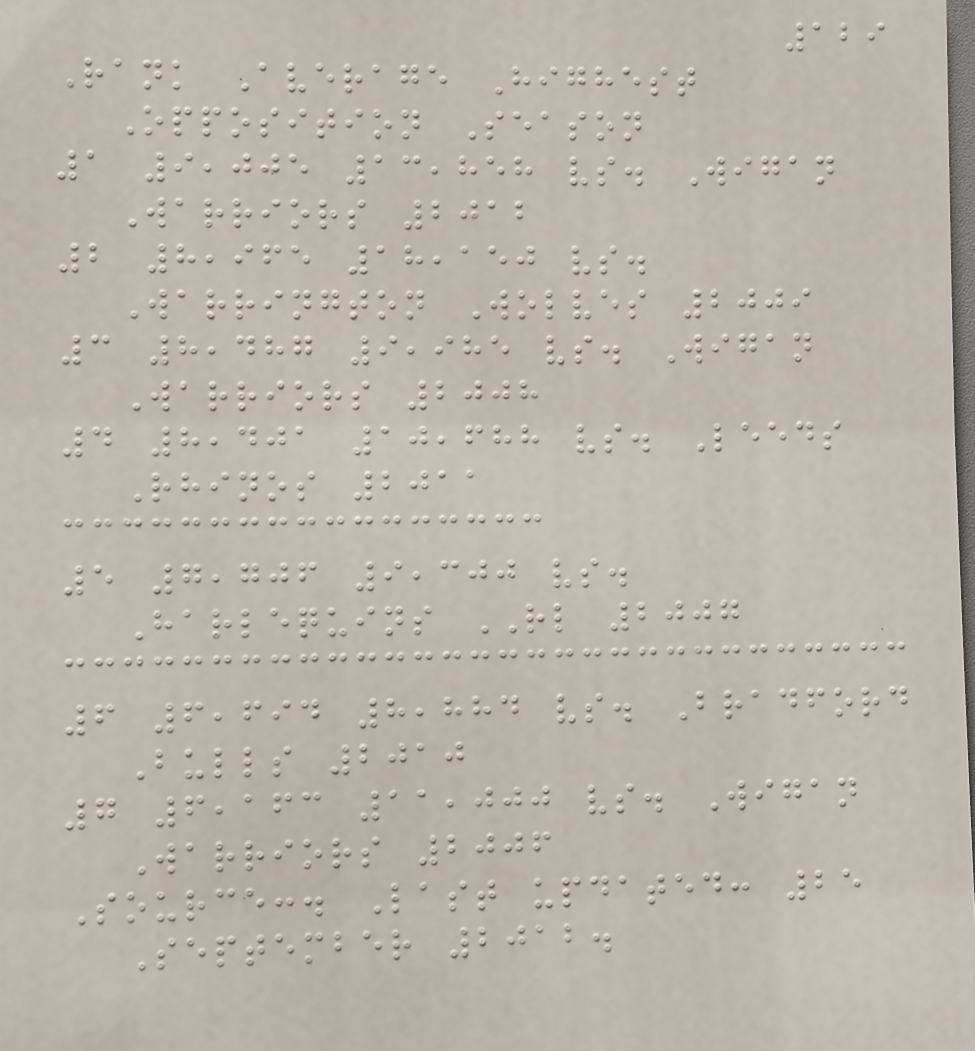129
Rank Average Highest
Opposition Season
1 9,005 13,858 vs. Wigan
Warriors 2012
2 8,965 18,150 vs.
Warrington Wolves 2009
3 8,487 9,985 vs. Wigan
Warriors 2008
4 8,401 10,688 vs. Leeds
Rhinos 2011
5 7,706 9,300 vs.
Harlequins RL 2007
6 6,694 8,884 vs. Bradford
Bulls 2010
7 6,163 11,000 vs. Wigan
Warriors 2006
Source:. Last updated: 25
September 2012.
